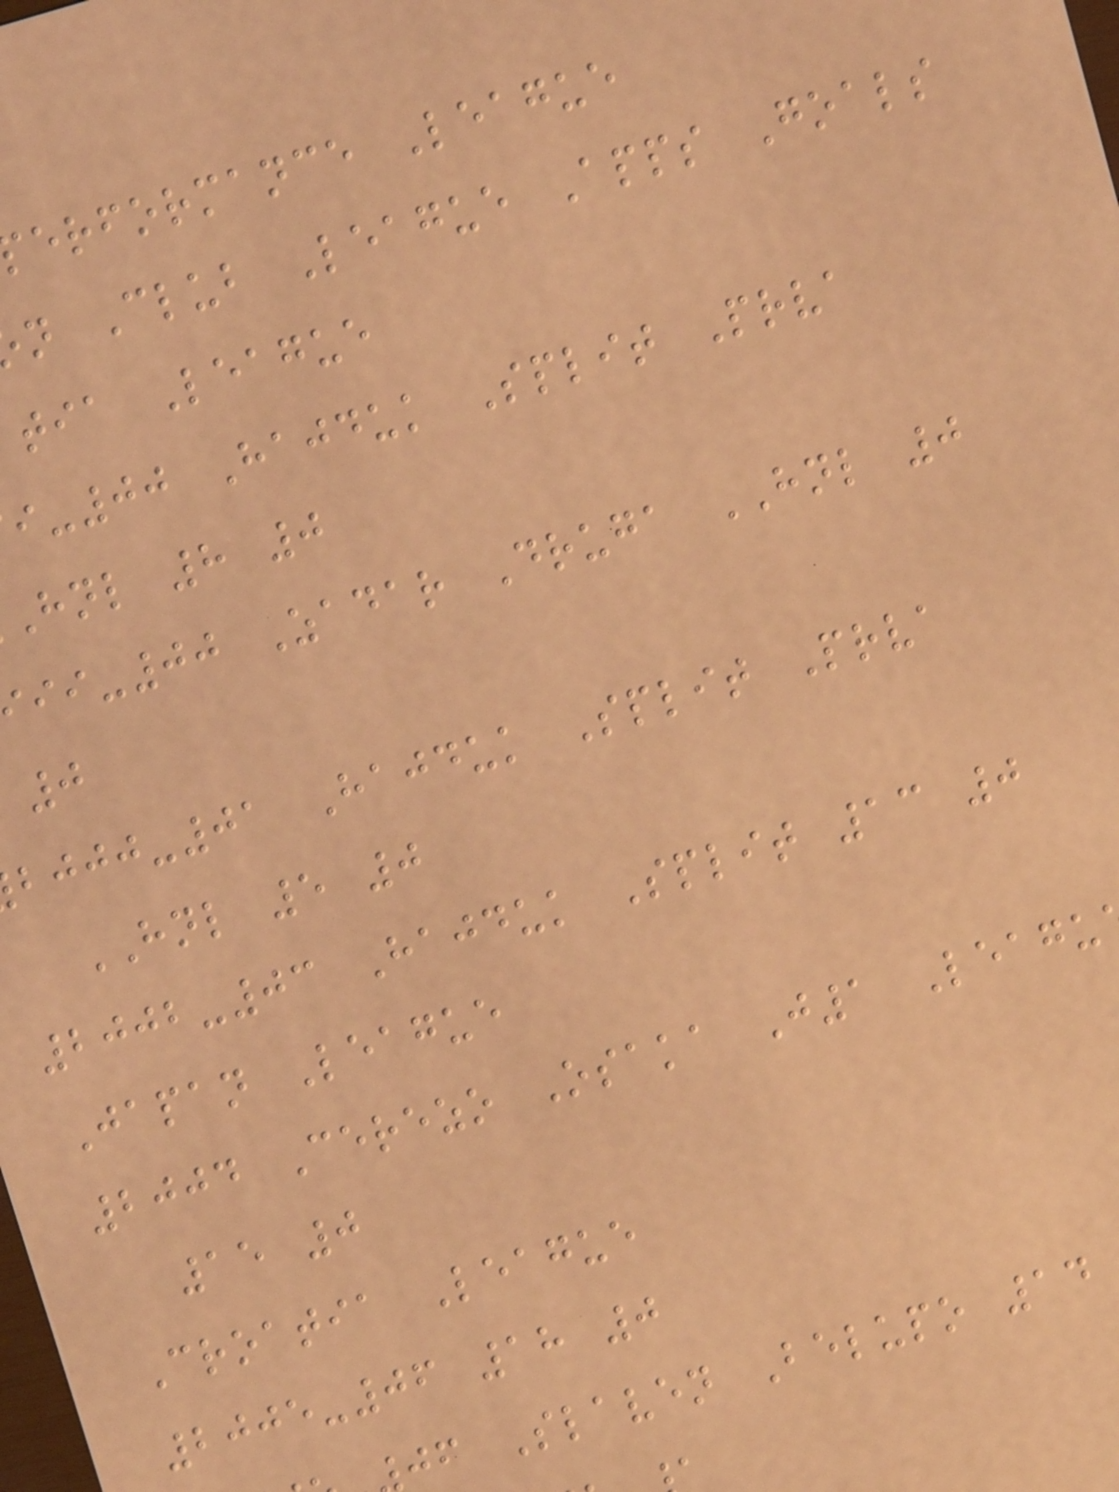erformance League
n Club League Apps Goals
tia League
-00 Hajduk Split Prva
hnl 8 0
-00 Zadar Druga HNL 0
0
-01 Hajduk Split Prva
HNL 5 0
2002-03 Hajduk Split 13 0
Japan League
2004 Cerezo Osaka J1 Leagu
15 0
Croatia League
2005-06 18 0
jf Slaven Belupo 14
